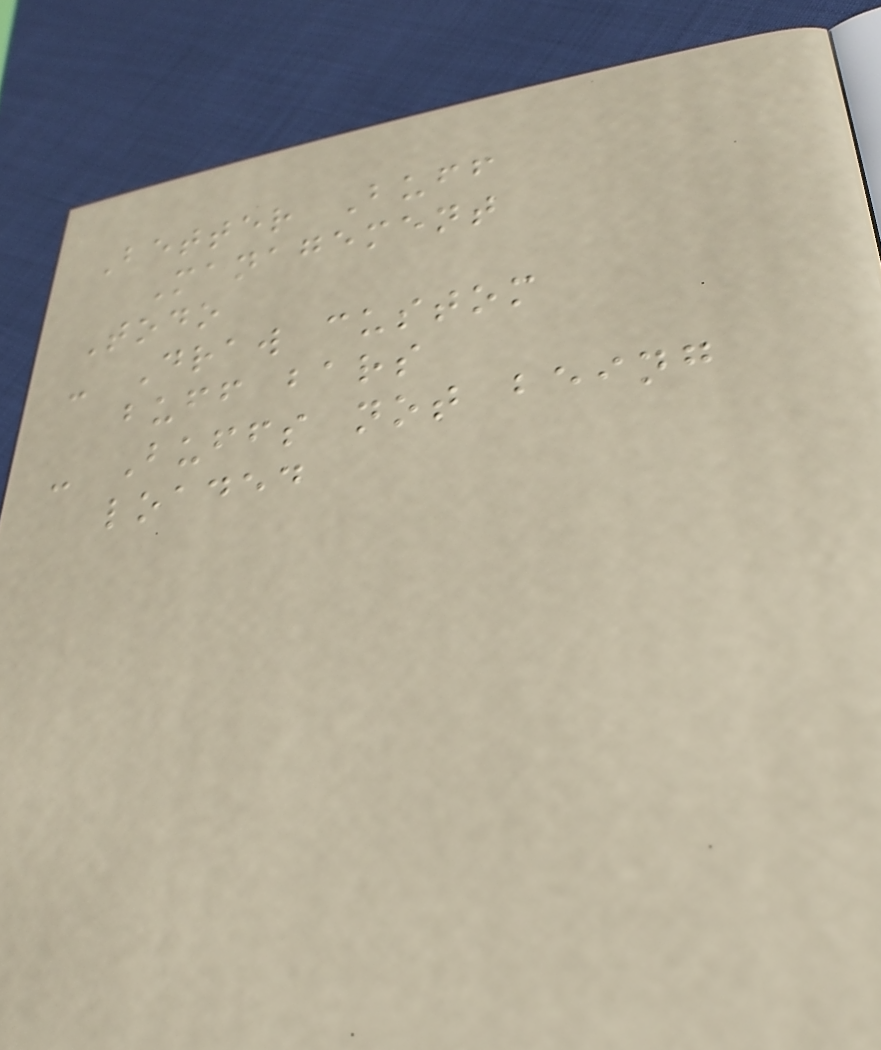Better Buff
Management
Todo
- Draw custom
buff bars
- Buffs not being
loaded
